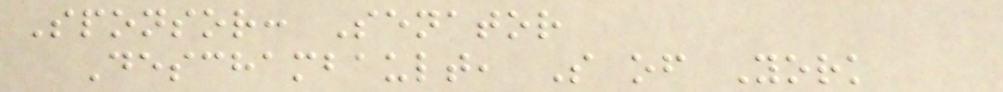Sponsor: Senator
Deschambault, S of York
